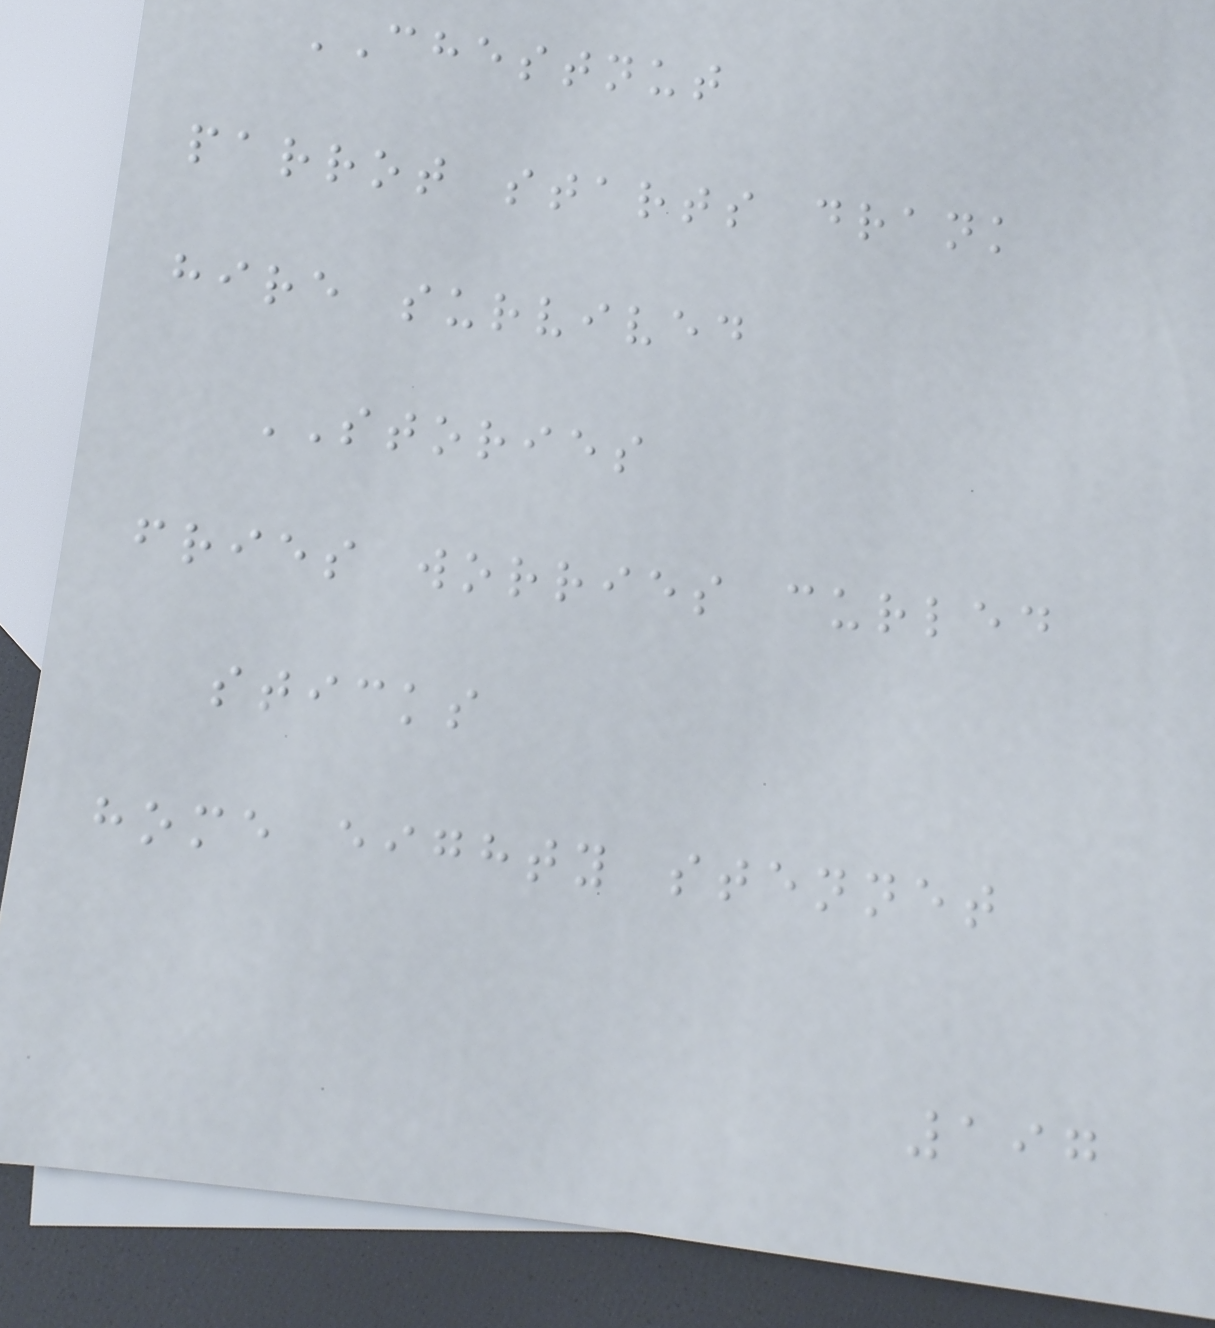CHESTNUT
parrot starts drank
hire survived
STORIES
fries worries curled
sticks
home eighty stennet
197
